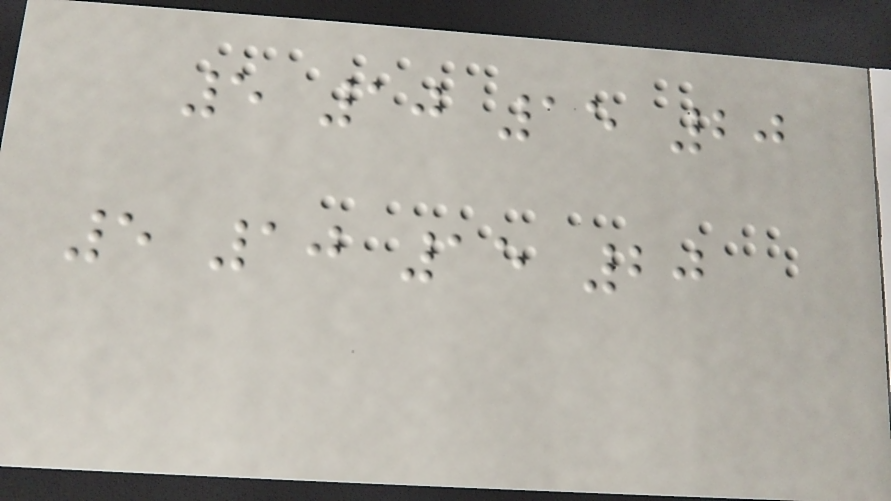5 10 15 20
5 10 15 20
